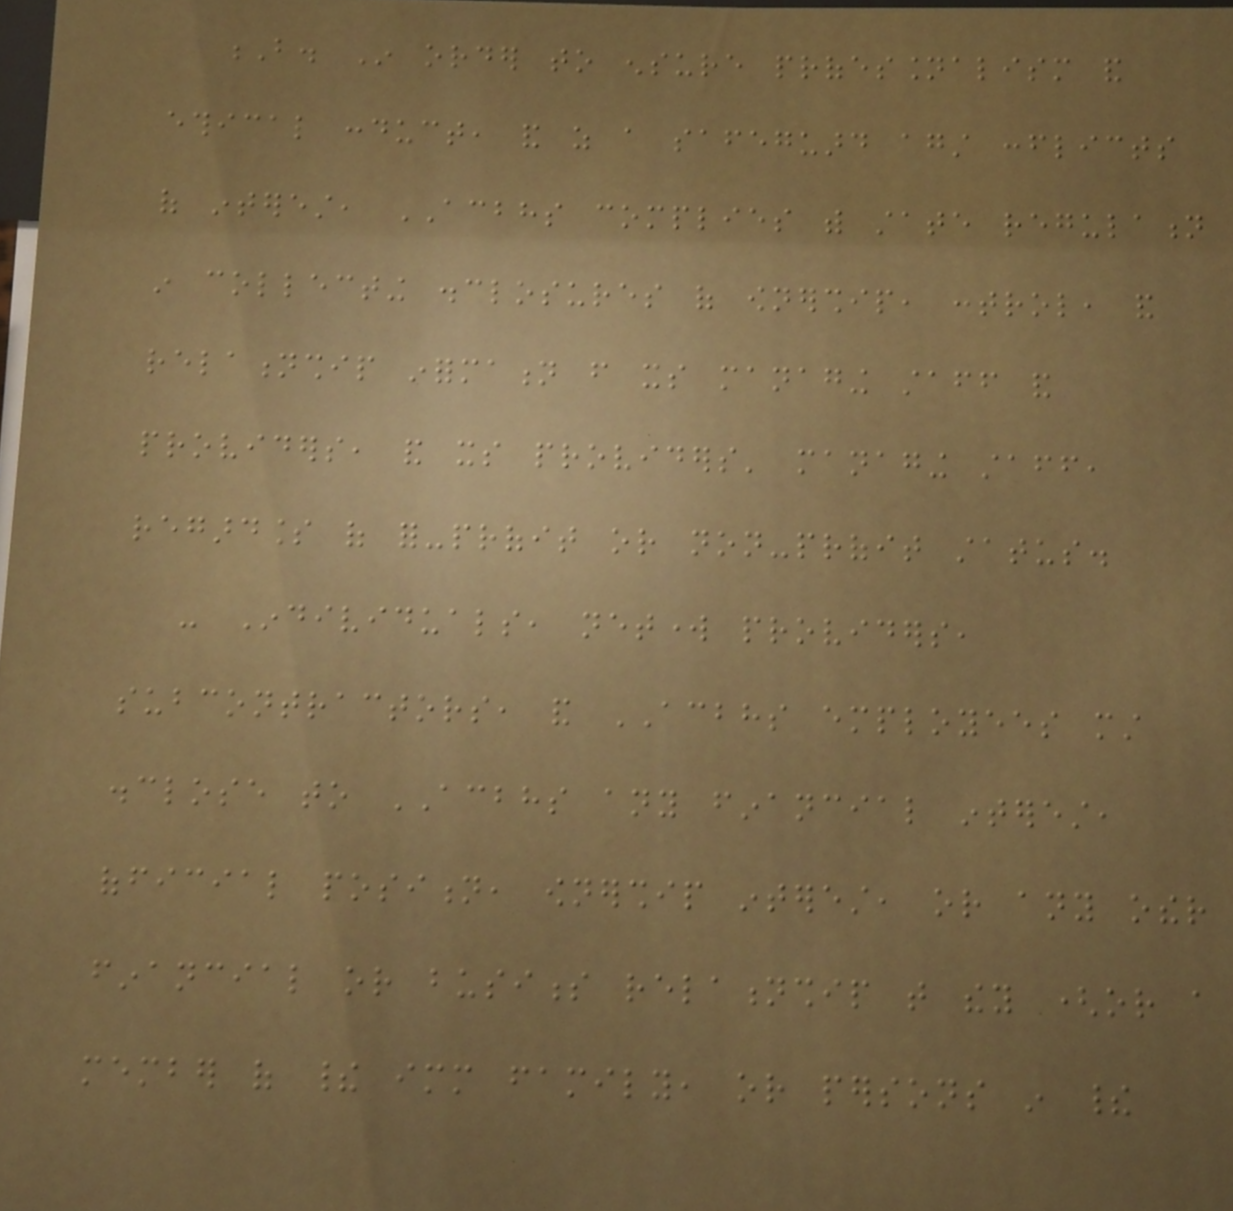B. In order to ensure professionalism and
ethical conduct, and as a safeguard against conflicts
of interest, ACBHS complies with state regulation
in collecting disclosures of ownership, control, and
relationship information from its managing staff and
providers, and its providers' managing staff,
regardless of for-profit or non-profit status.
- Individuals, network providers,
subcontractors, and ACBHS employees must
disclose to ACBHS any financial interest,
official position, ownership interest, or any other
financial or business relationship that they (or a
member of their immediate family, or persons in their
